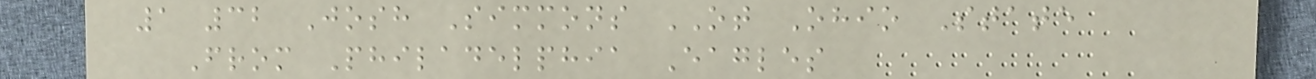1 32 Josh Simmons OT Ohio State
From Philadelphia Eagles
